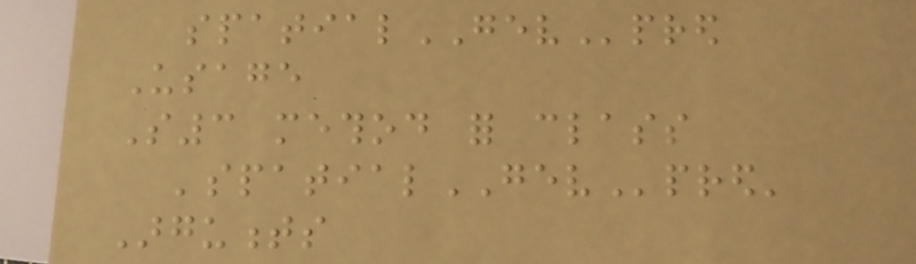spatialGEVpred
Usage
S3 method for class
'spatialGEVpred'
Arguments
